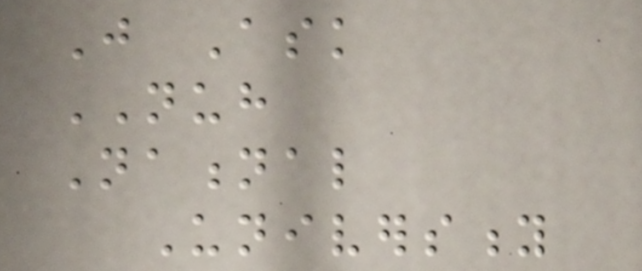Just Ask
NUH
National
University
